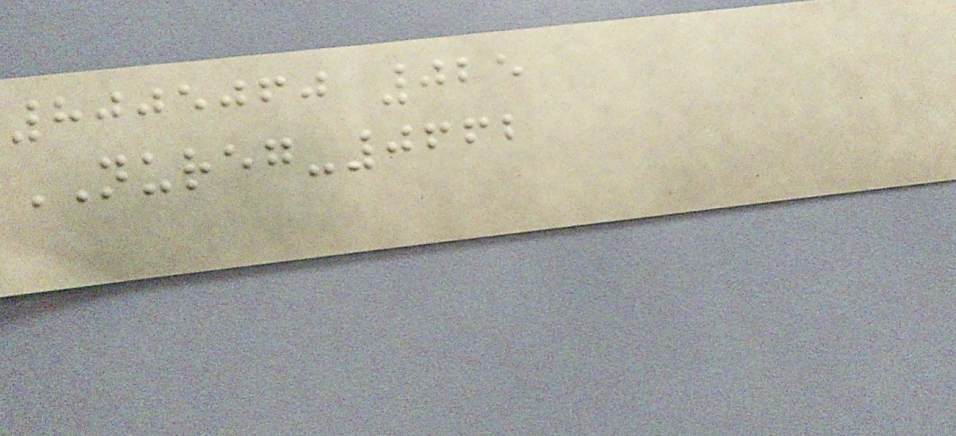8005060 025
NUREG-0662
